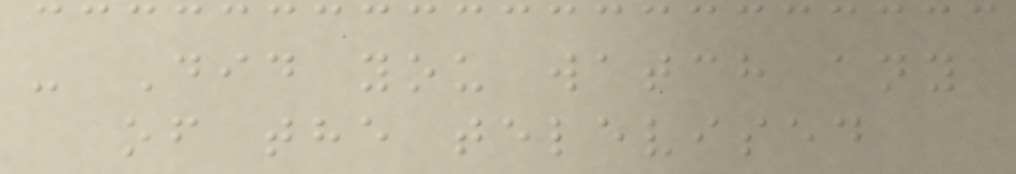- Did you watch any
of the televised
